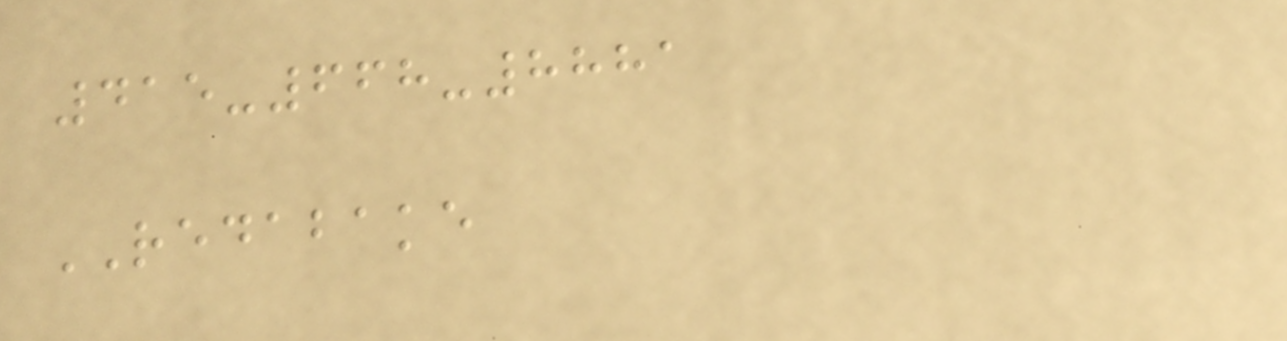415-668-8881
REDABAKE
